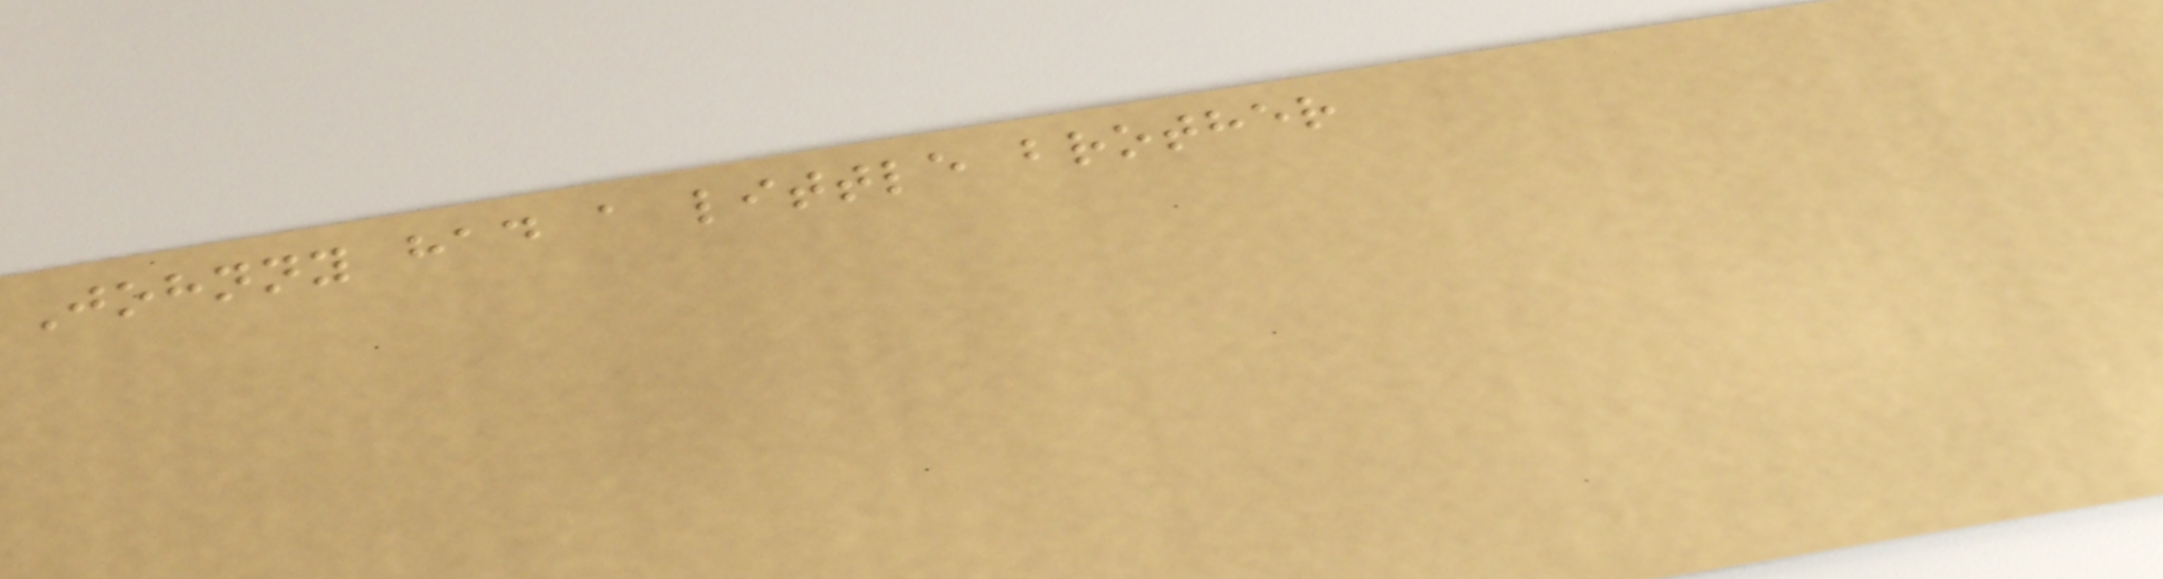Johnny had a little brother
